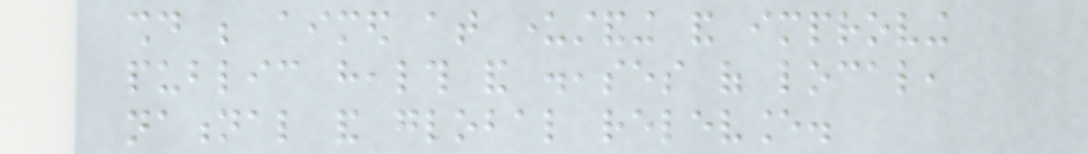should be aimed at understanding and improving
public health and diseases of local,
national and global relevance.
